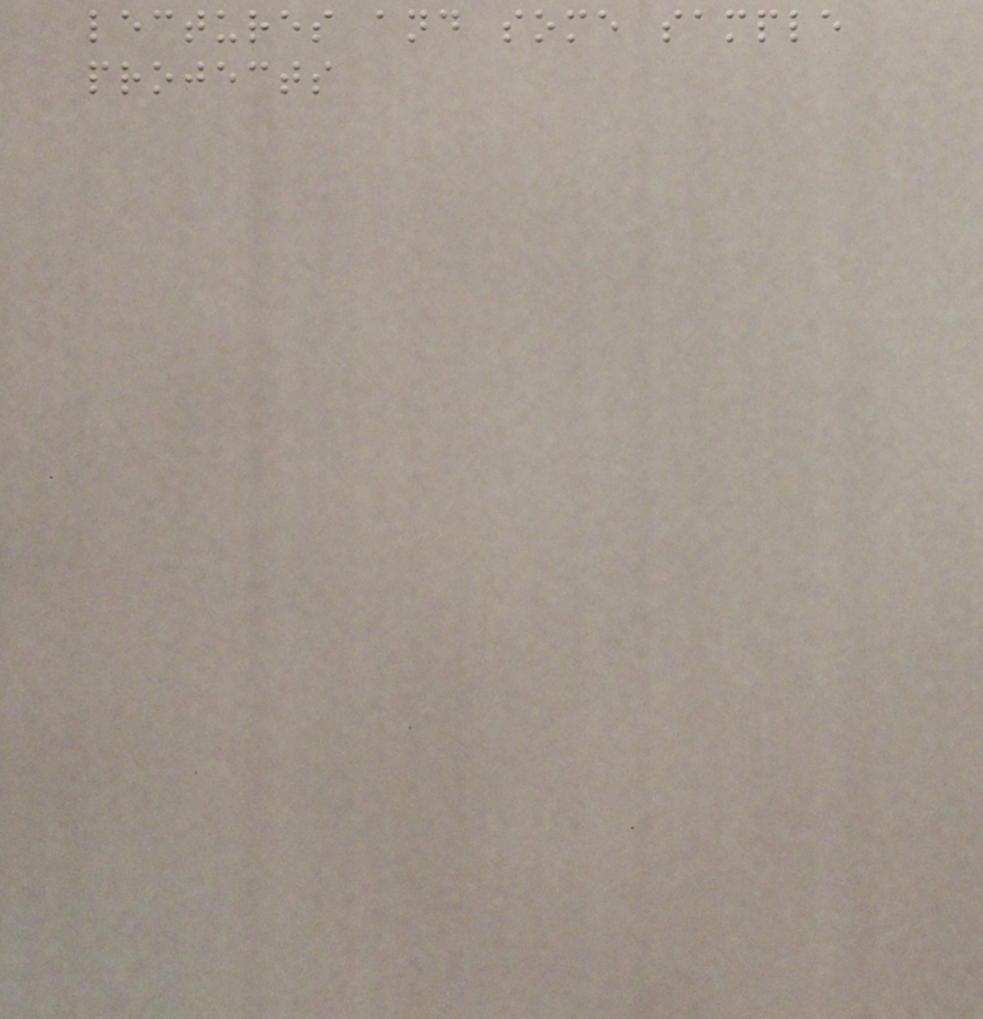lectures and some sample
projects
